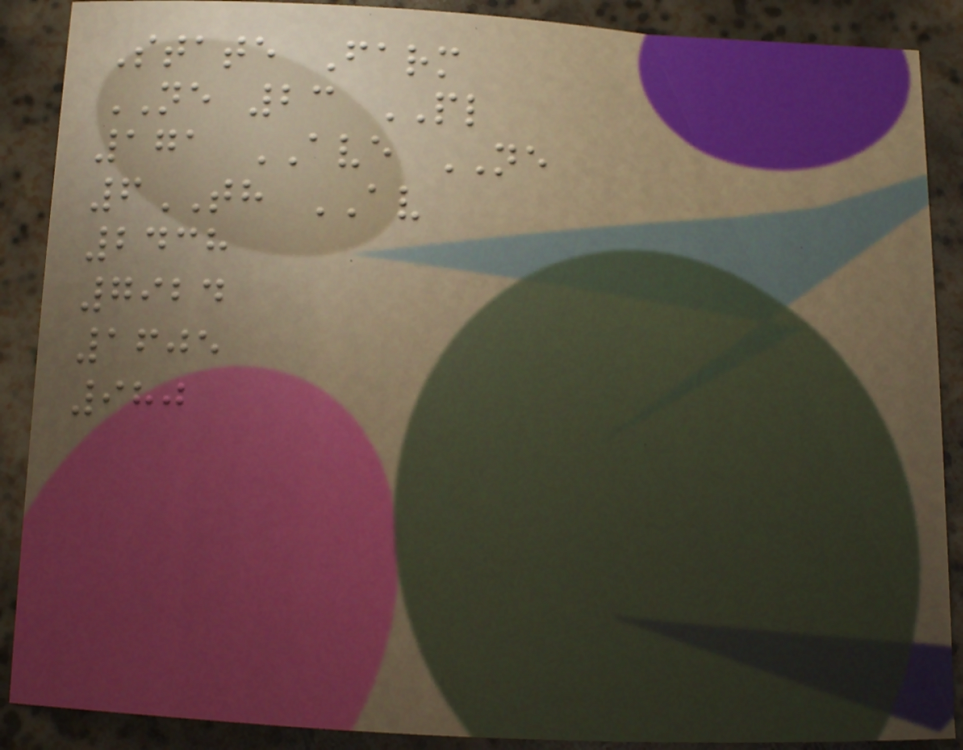State Farm
NE 23 PL
171 AVE NE
6TH AV
2438
7924
1605
980
